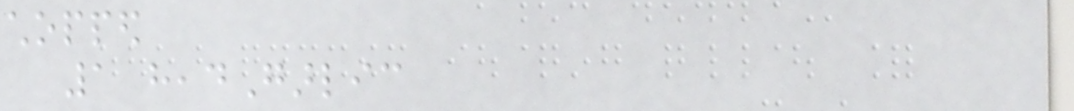chopped
1 headGarlic
